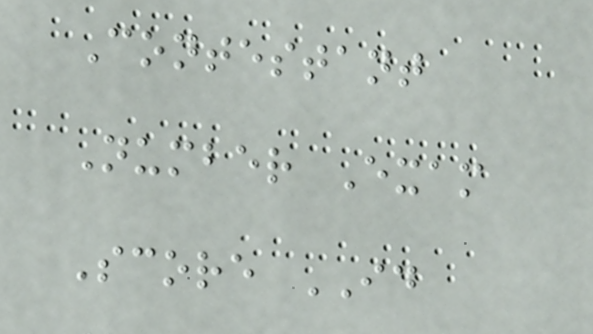Contestant
Number Exam
Score ID
